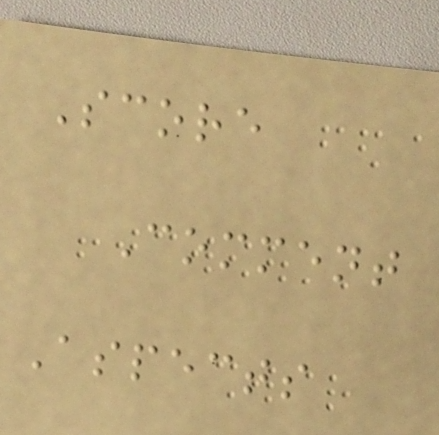Score
Comment
Aspects
